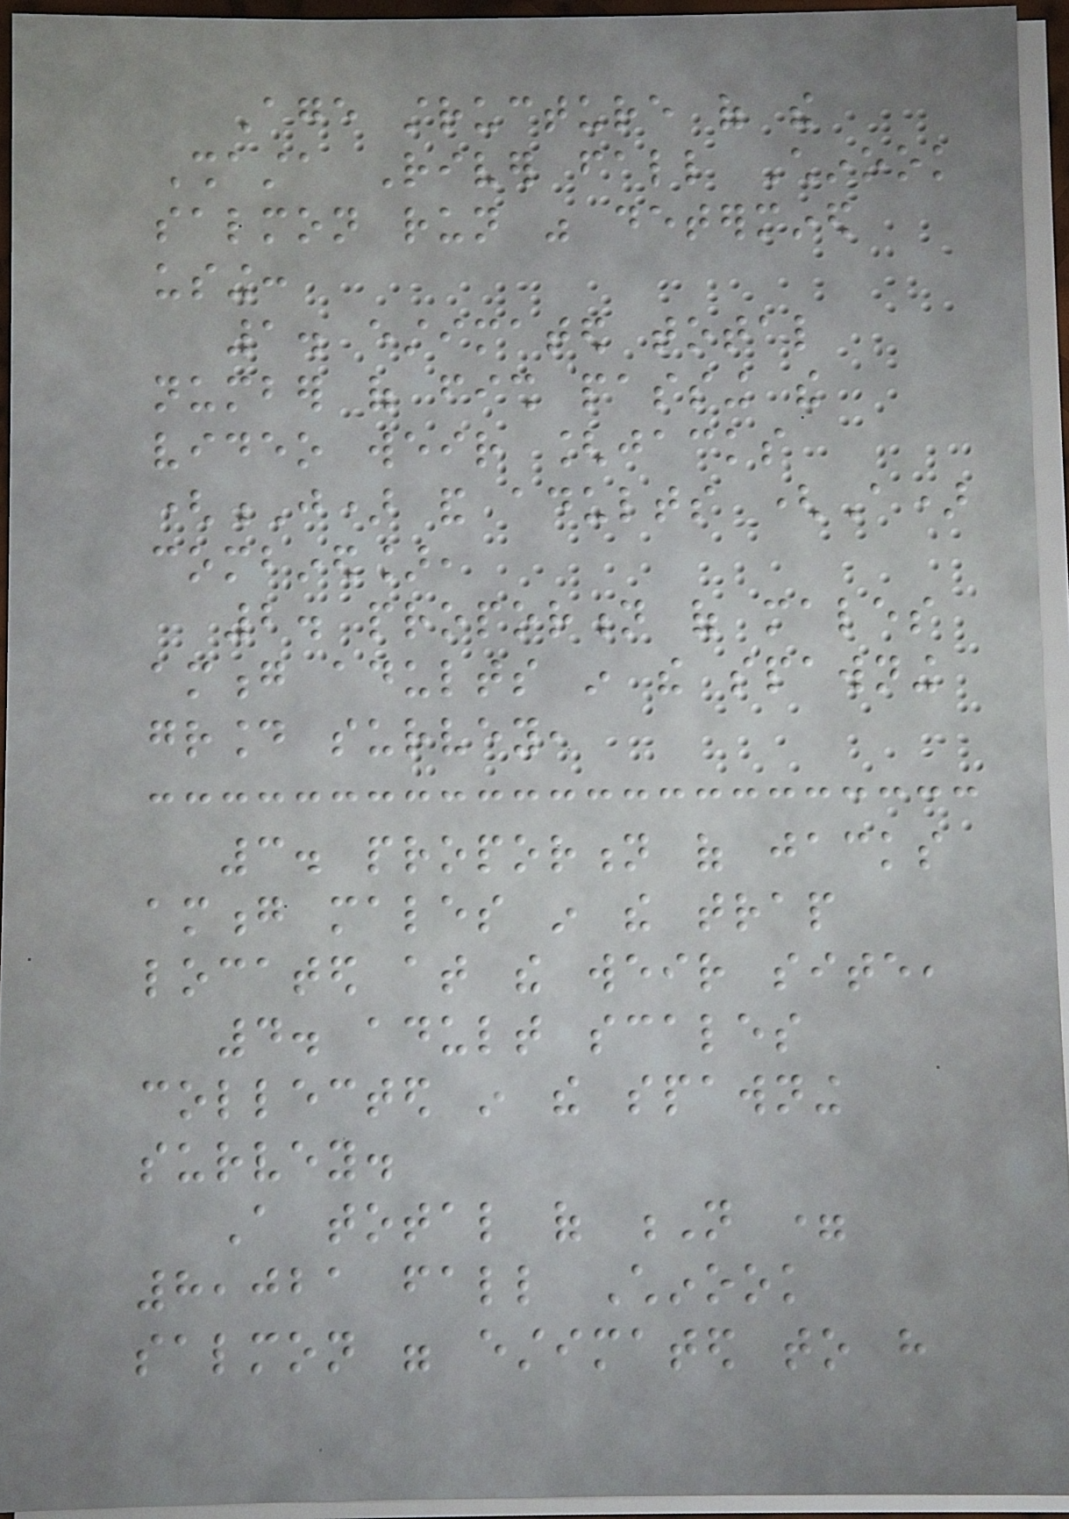Age structure of the
Shasta River fall Chinook
salmon run was determined
using:
1. estimated total
number of fish passing the
video weir [jacks
(J) and adults (A)
combined],
2. proportion of males
among adults in the spawning
ground survey,
3. proportion of jacks
among males in the trap
located at the weir site,
4. adult scales
collected in the spawning
survey.
A total of N =
8,021 fall Chinook
salmon were estimated to have
